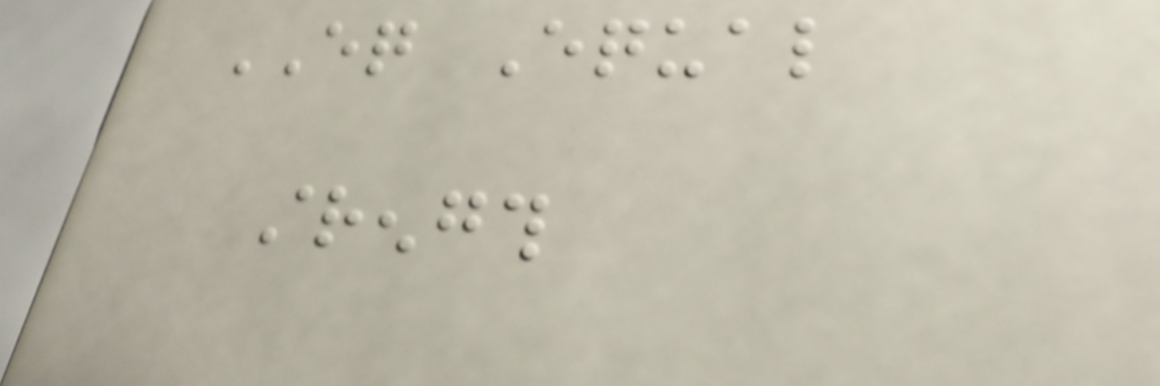EQ Equal
strength
